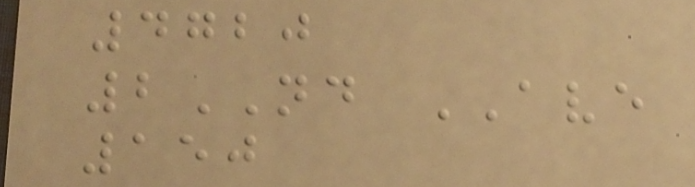4720
2ND AVE
150
